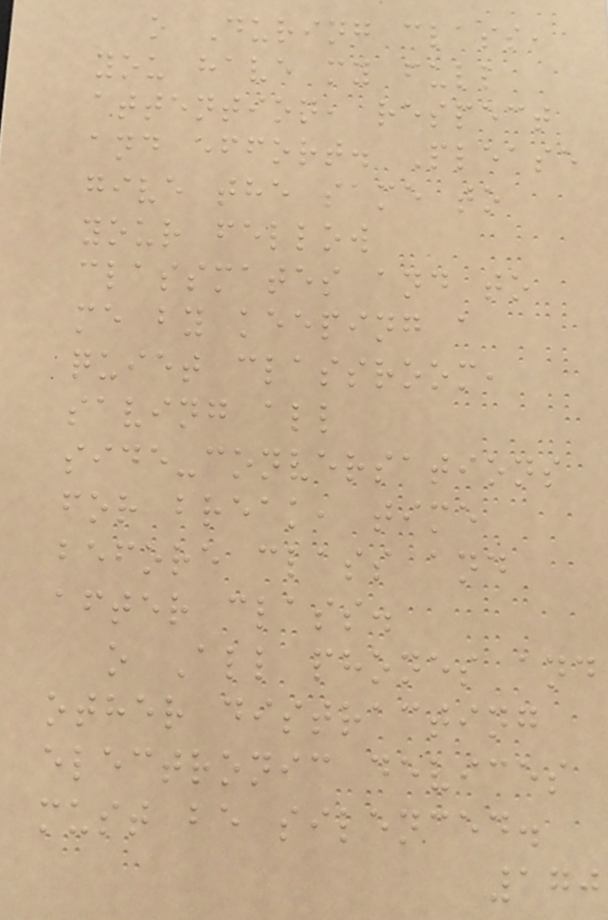o During class,
you have my full
attention, respect
and effort. Please
give the same to
your fellow
classmates and to
me by keeping a
quiet classroom,
saving all
side-conversations
for break, time
before class and
after class.
o All phones and
other distracting
electronic devices
must be silenced.
170
